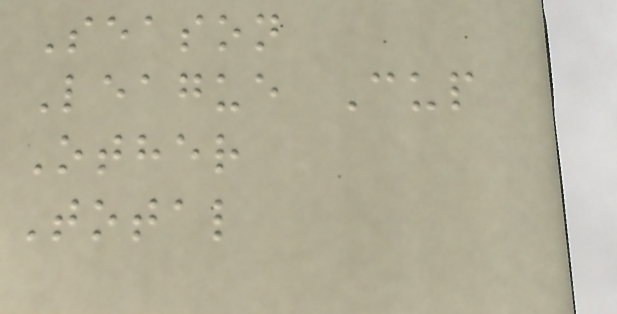Season
League Cup
Other
Total
